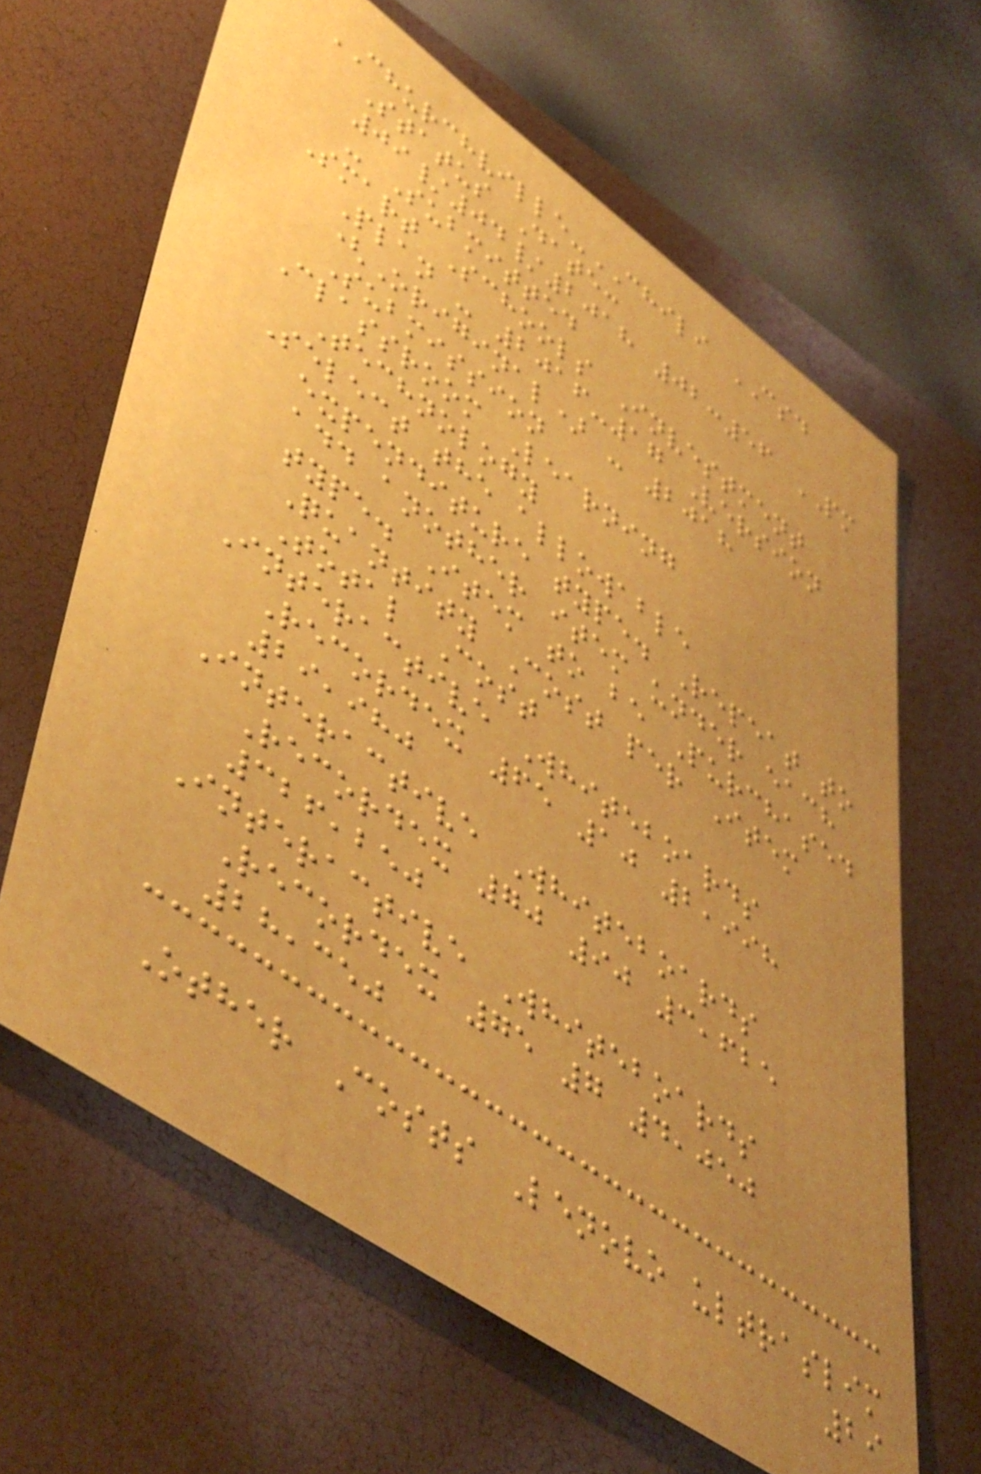CHURCHVILLE-CHILI CSD
Status Date:
09/04/2018 02:56 PM
- Submitted
Smart Schools Investment
Plan - 2016-17 Version
(Original) - 2018
Submission
Classroom Learning
Technology
Select the allowable
expenditure type. Repeat to
add another item under each
type. Item to be Purchased
Quantity Cost per Item
Total Cost
Interactive Whiteboards
Recordex 65 10 2,998
29,980
Interactive Whiteboards
Recordex 70 90 3,625
326,250
Interactive Whiteboards
Recordex 75 7 4,050
28,350
Other Costs Lenovo ultraslim
29
